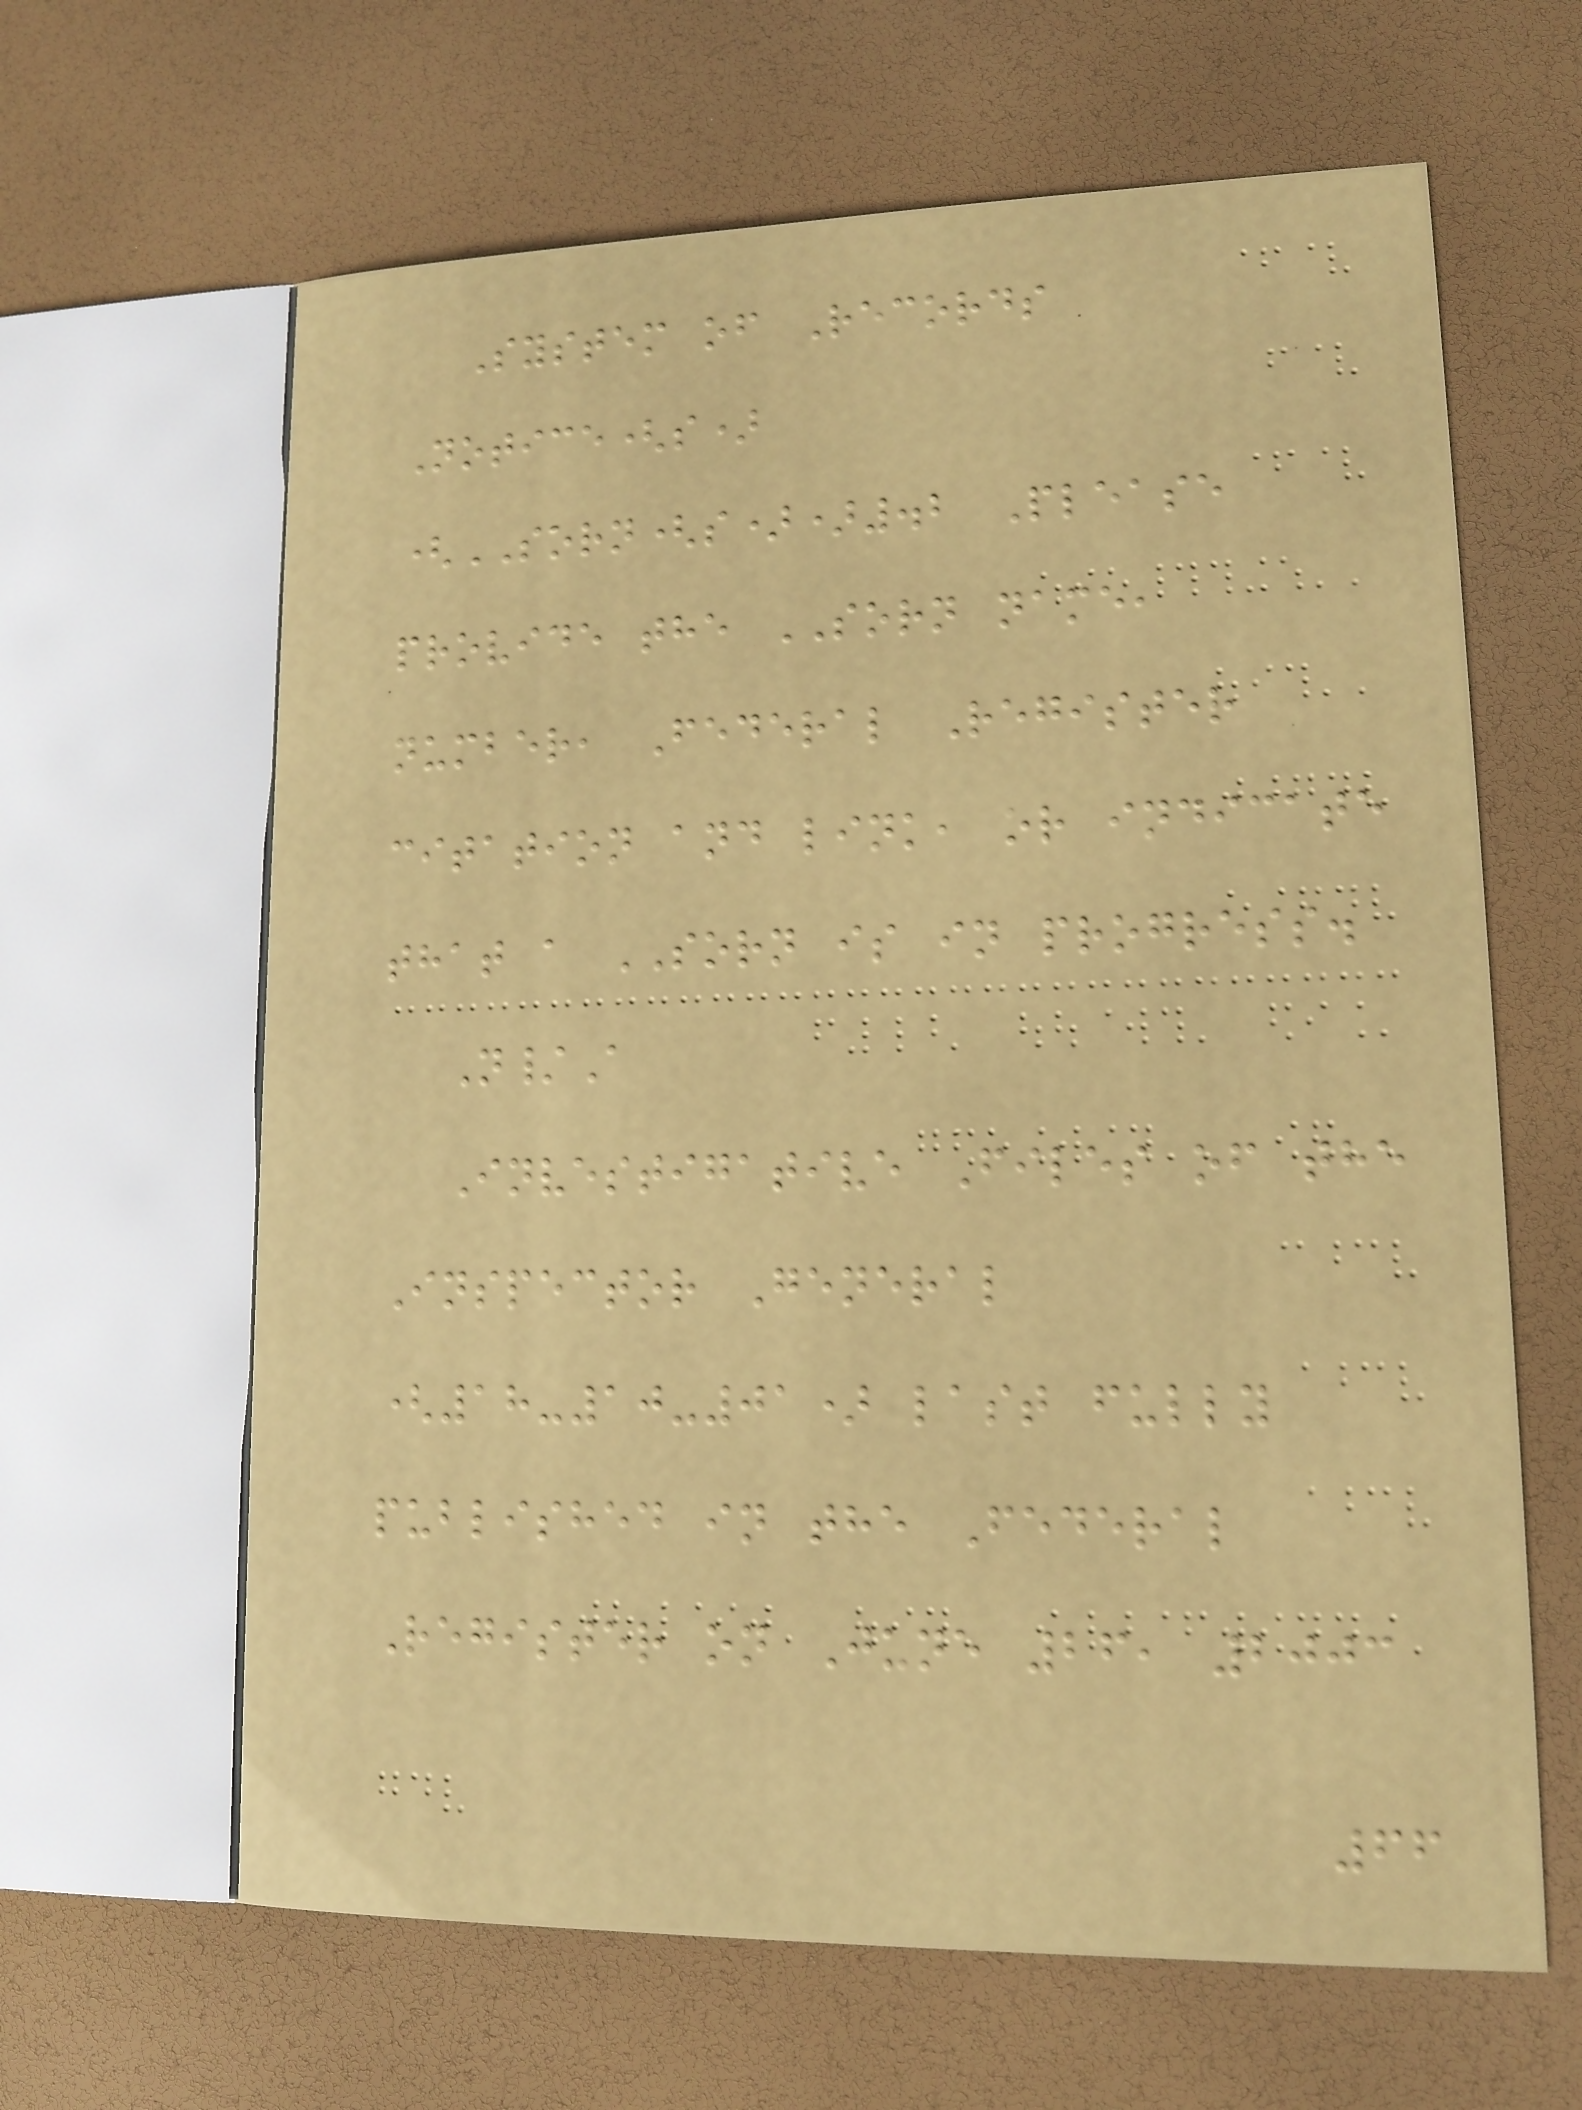System of Records
Notice(s)
(SORN(s)).2 Please
provide the SORN name,
number, Federal Register
citation and link, or indicate
that a SORN is in progress.
N/A
Investigative Files of the
Inspector General
(18-10-01) last fully
published in the Federal
Register on June 26, 2003
66
